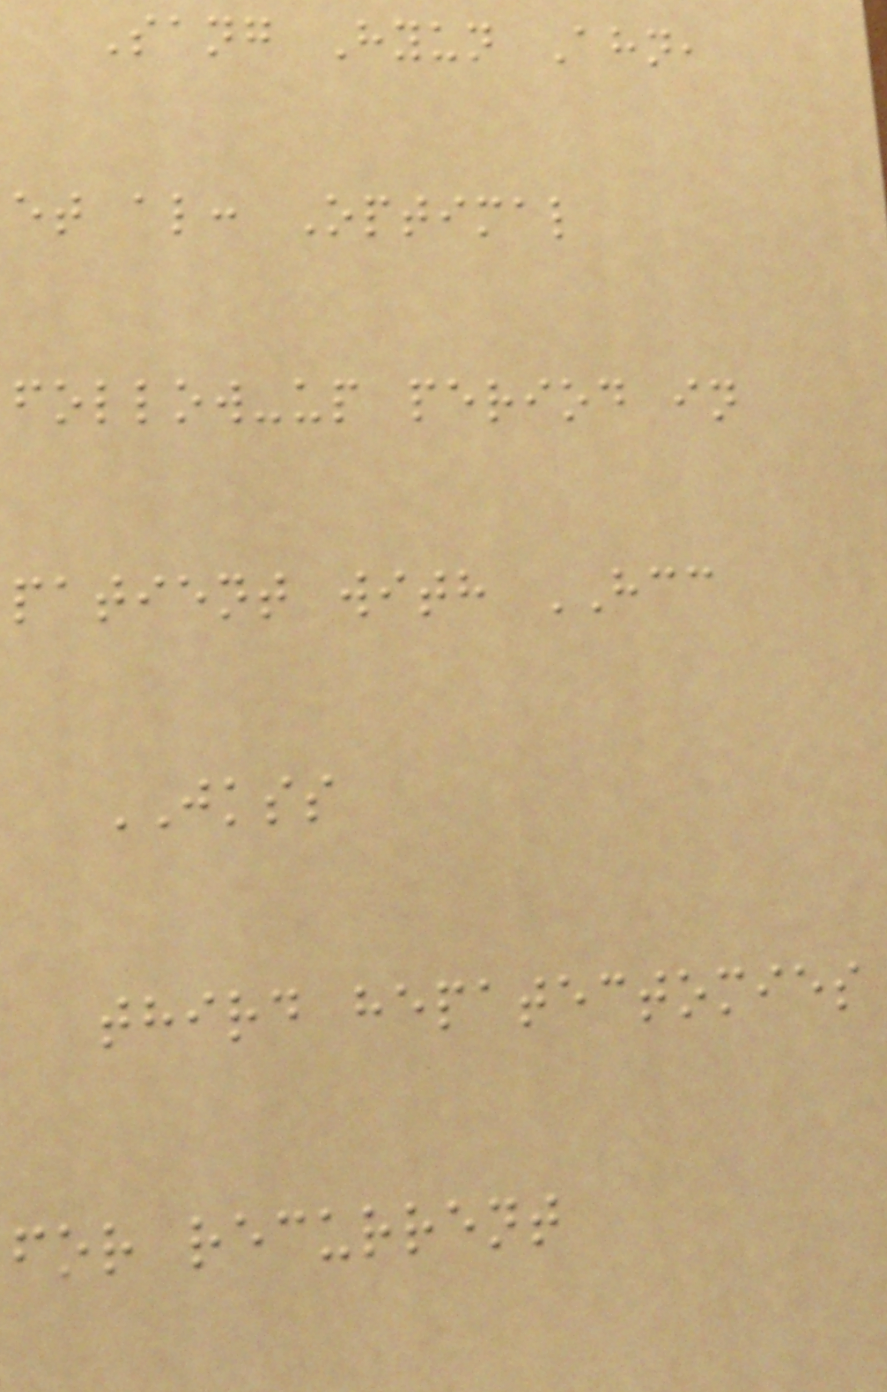Sang Hyun Ahn,
et al: Optimal
follow-up period in
patient with HCC
JKSS
third hepatectomies
for recurrent
